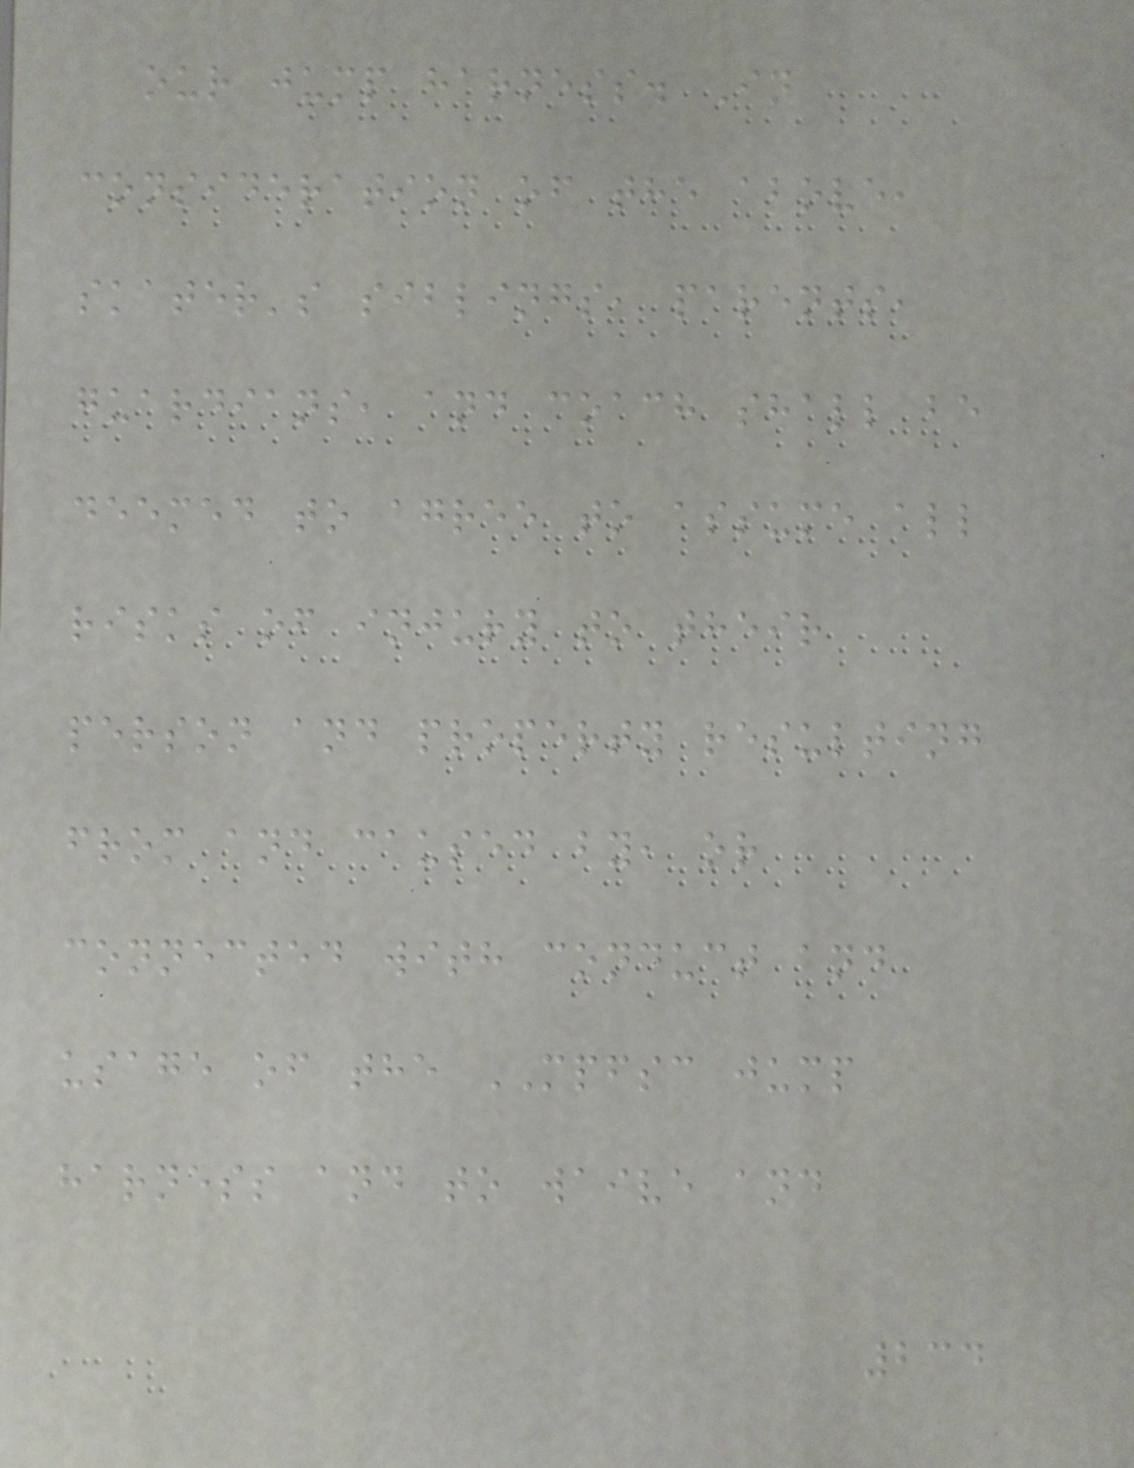our jump harness. In
consideration of the above,
skater's siblings, parents,
guardians, and coach shall be
deemed to agree to assume all
risks of injury to their
person and property resulting
from and caused by, or
connected with conduct and
usage of the MPFSC jump
harness and to waive and
234
